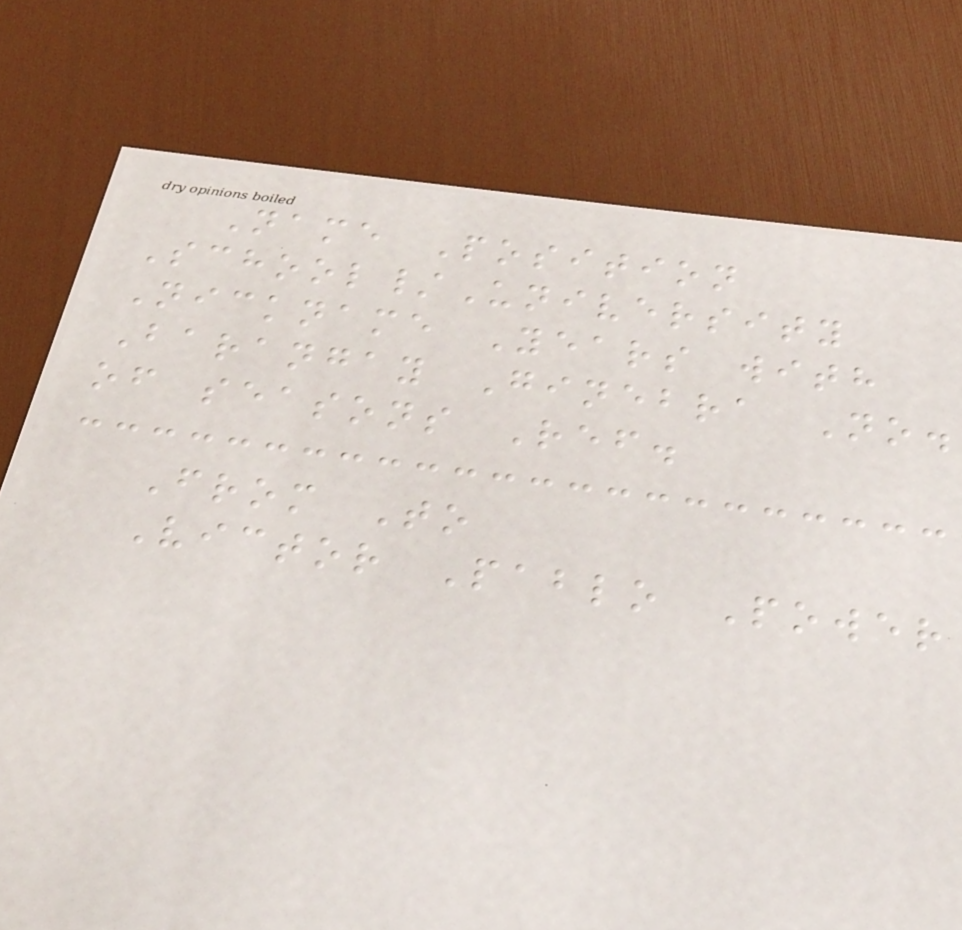Name Position
School/University
Nickname Years with
Barangay Ginebra No.
of seasons Ref.
From To
Victor Pablo Power
